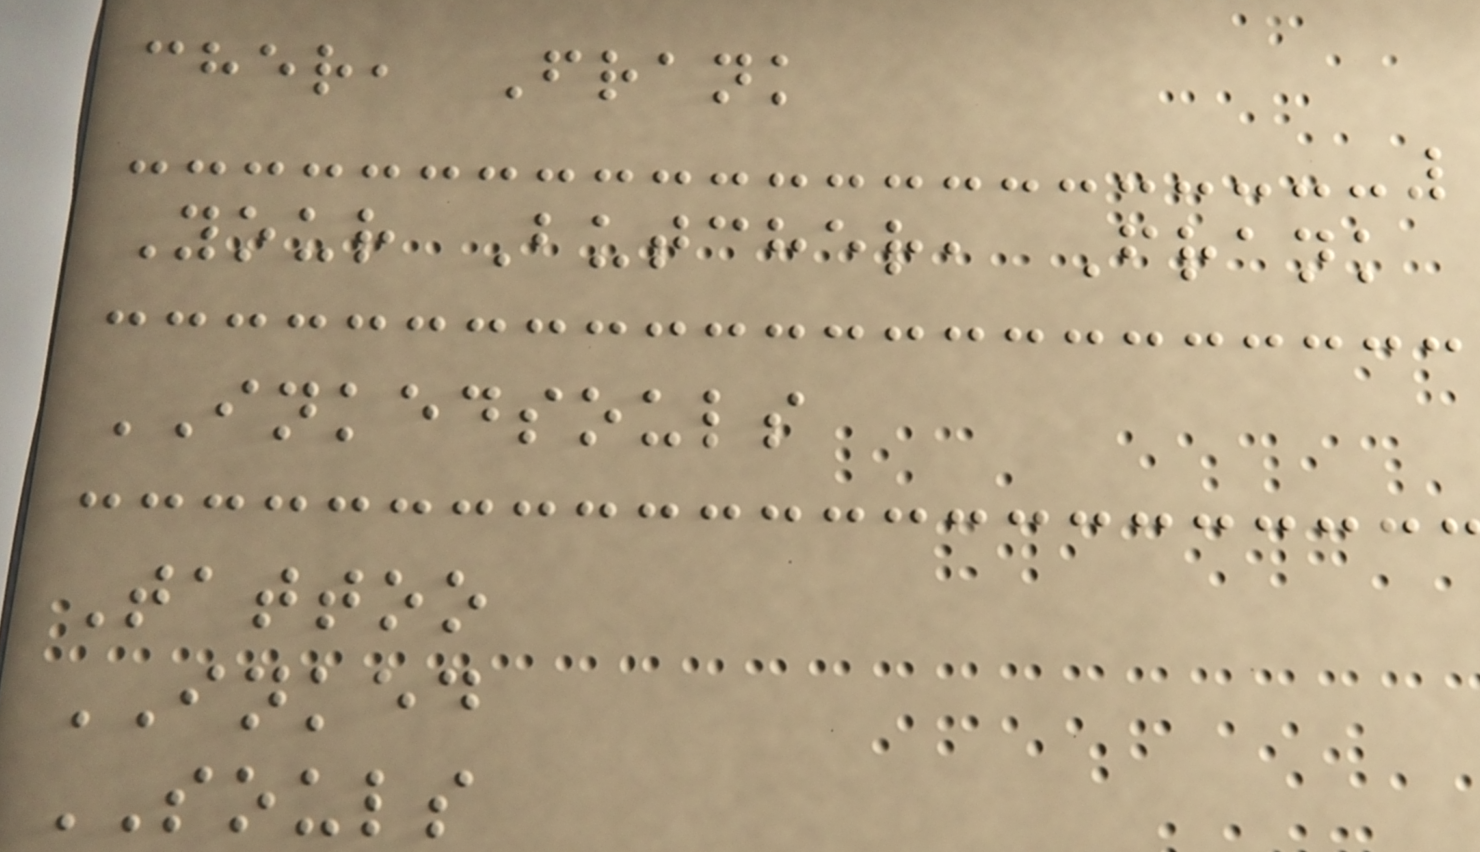cher, Frank
Your Butcher, Frank
INKEDSOULS
Tattoo
INKED
SOULS
